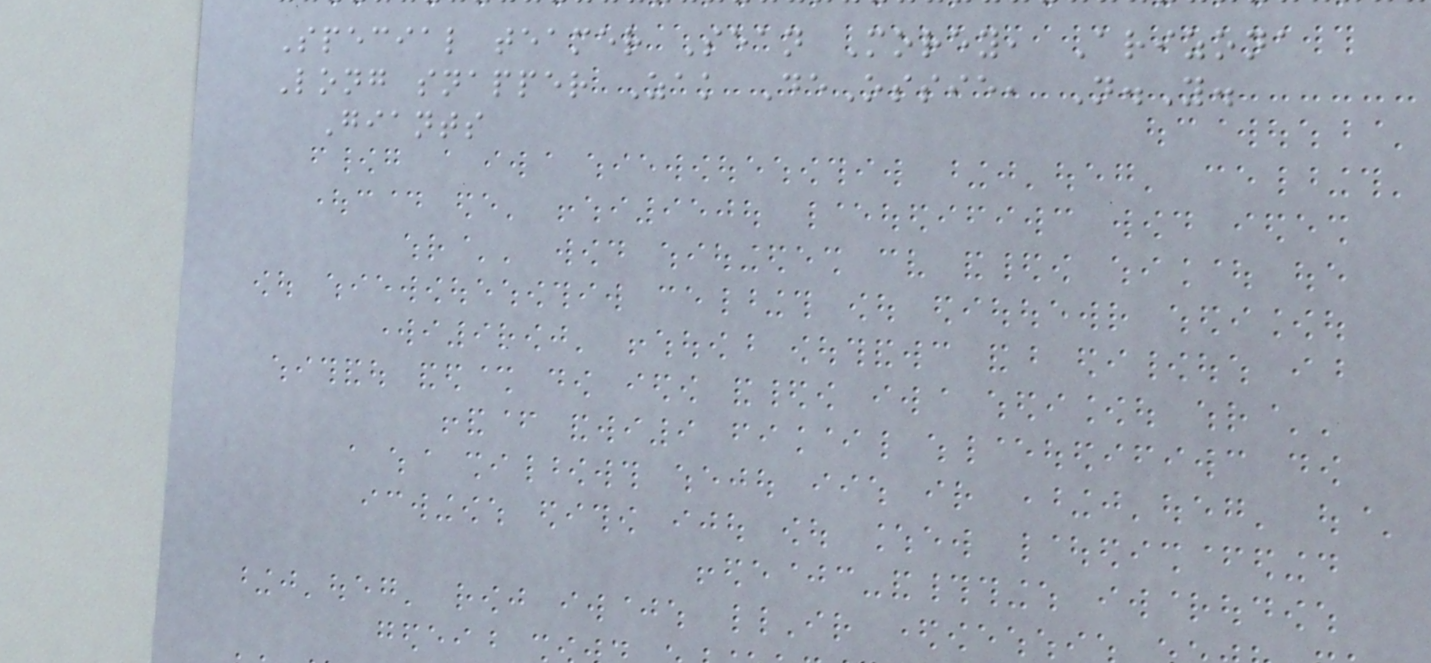Special teamer Sean Morey, Arizona
Long snapper Zak DeOssie, N.Y.
Giants
